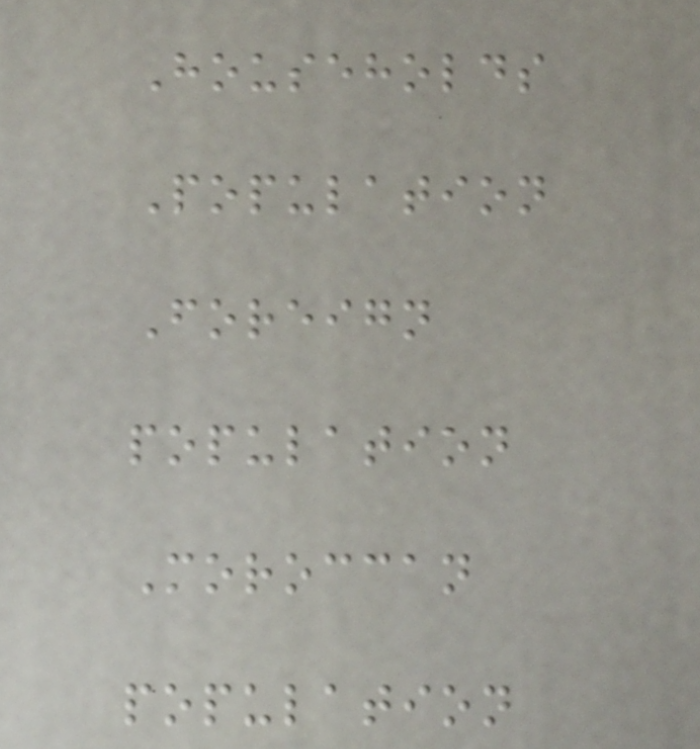Households
Population
Foreign
population
Moroccan
population
